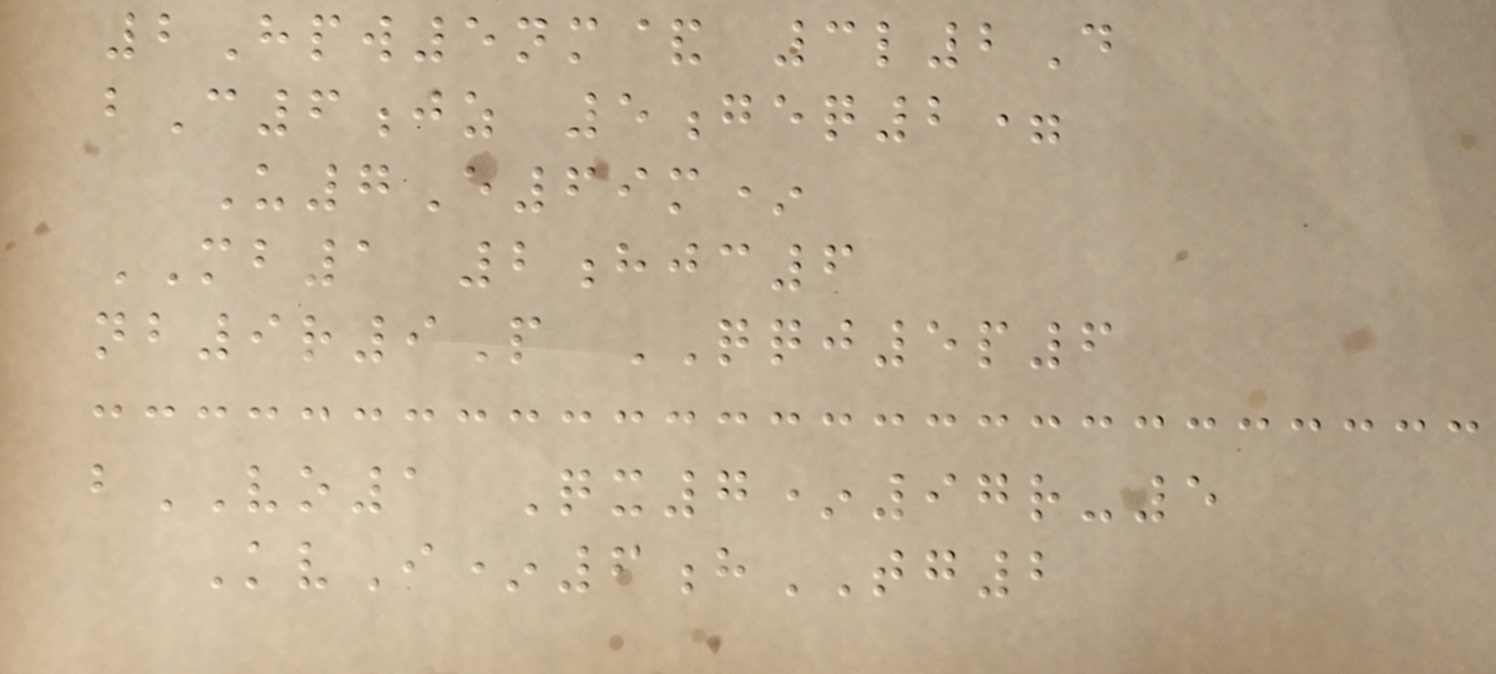2Hpw5nm& 3l2D
bC6jz 5geq2=
U7E69m*
MB1 2hjc6
nb9r9P QQJ5p6
bVO1 Qx7*97r-5
KvI*6hTG2
